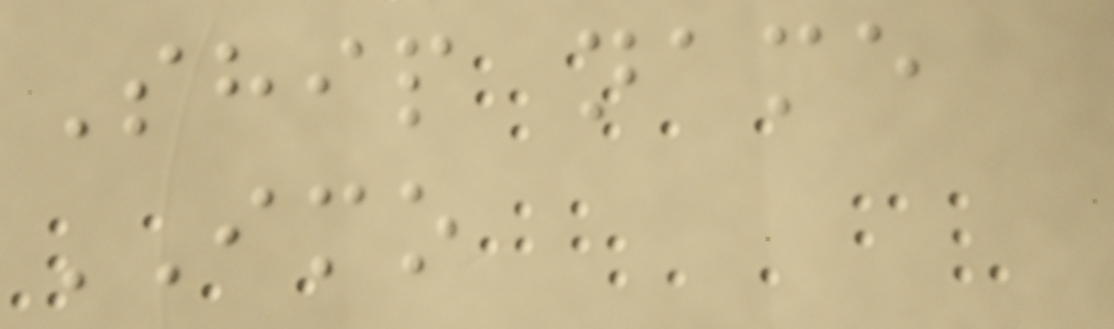Ship name
IMO
